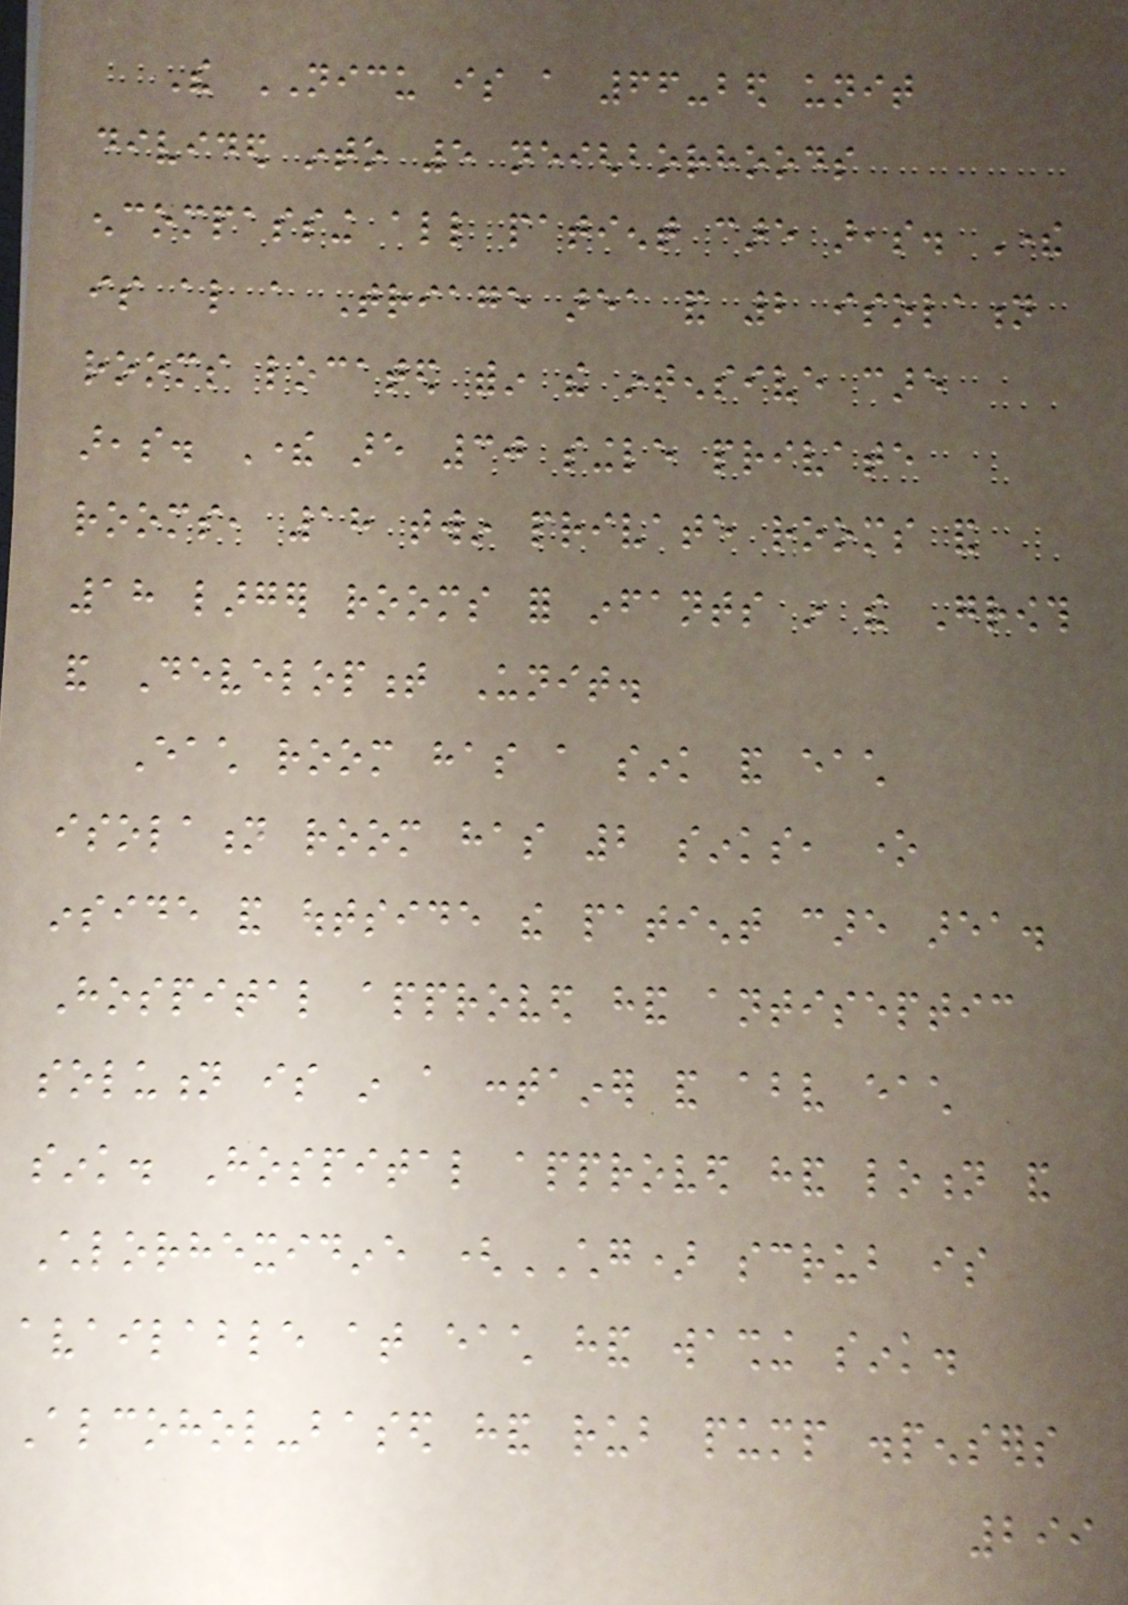The NICU is a 66-bed unit
divided into 5 neighborhoods
encompassing all patient care areas. There
is also a Triage area and 2 isolation
rooms located within the intensive care
areas. There are 30 single private
rooms, 18 twin private rooms and
18 larger rooms for infants in the Growth
and Development Unit.
Each room has a sink and each
isolation room has 2 sinks, one
inside and outside the patient care area.
Hospital approved hand antiseptic
solution is in a container and above each
sink. Hospital approved hand lotion and
Chlorhexidine (CHG) scrub is
available at each hand washing sink.
Alcohol-based hand rub pump dispensers
299
